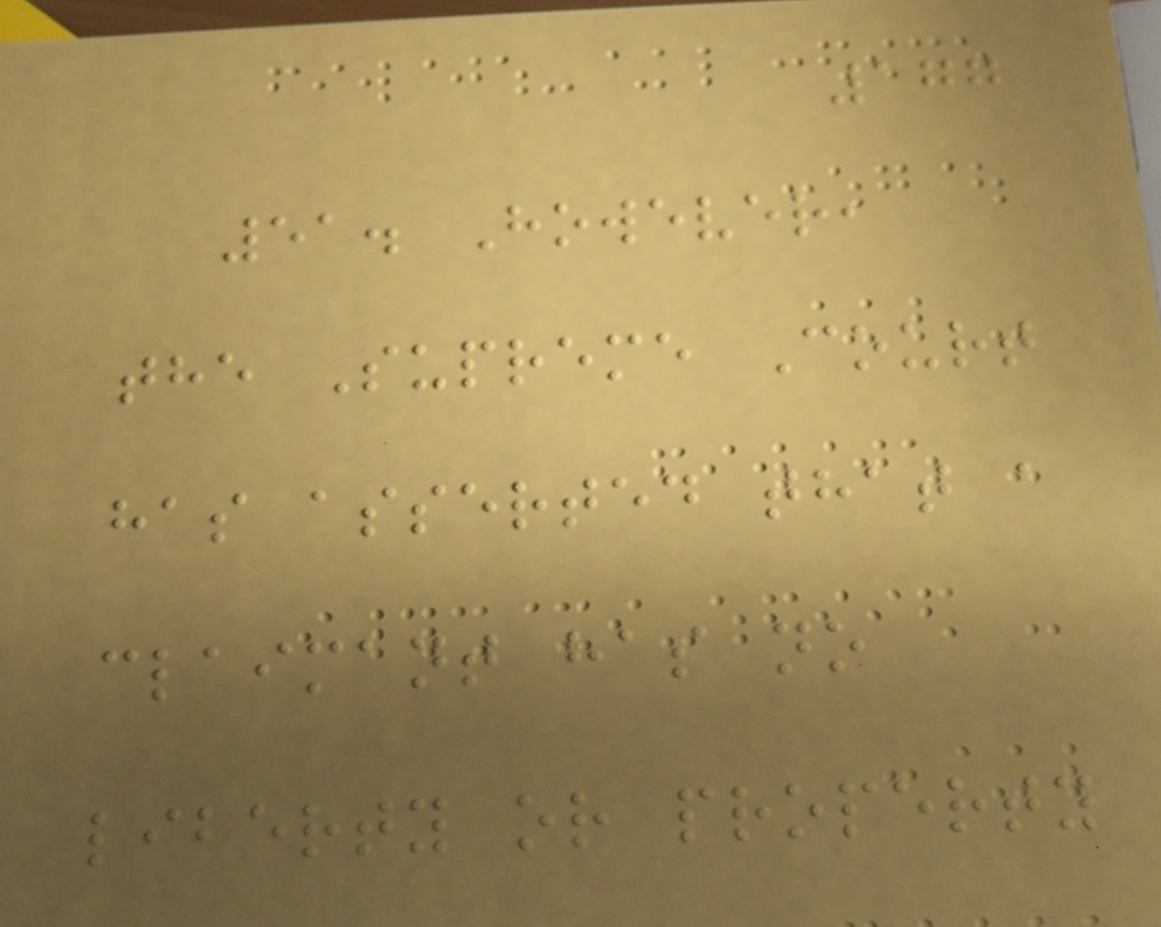177
51. However,
the Supreme Court
has asserted that a
claimant has no
liberty or property
